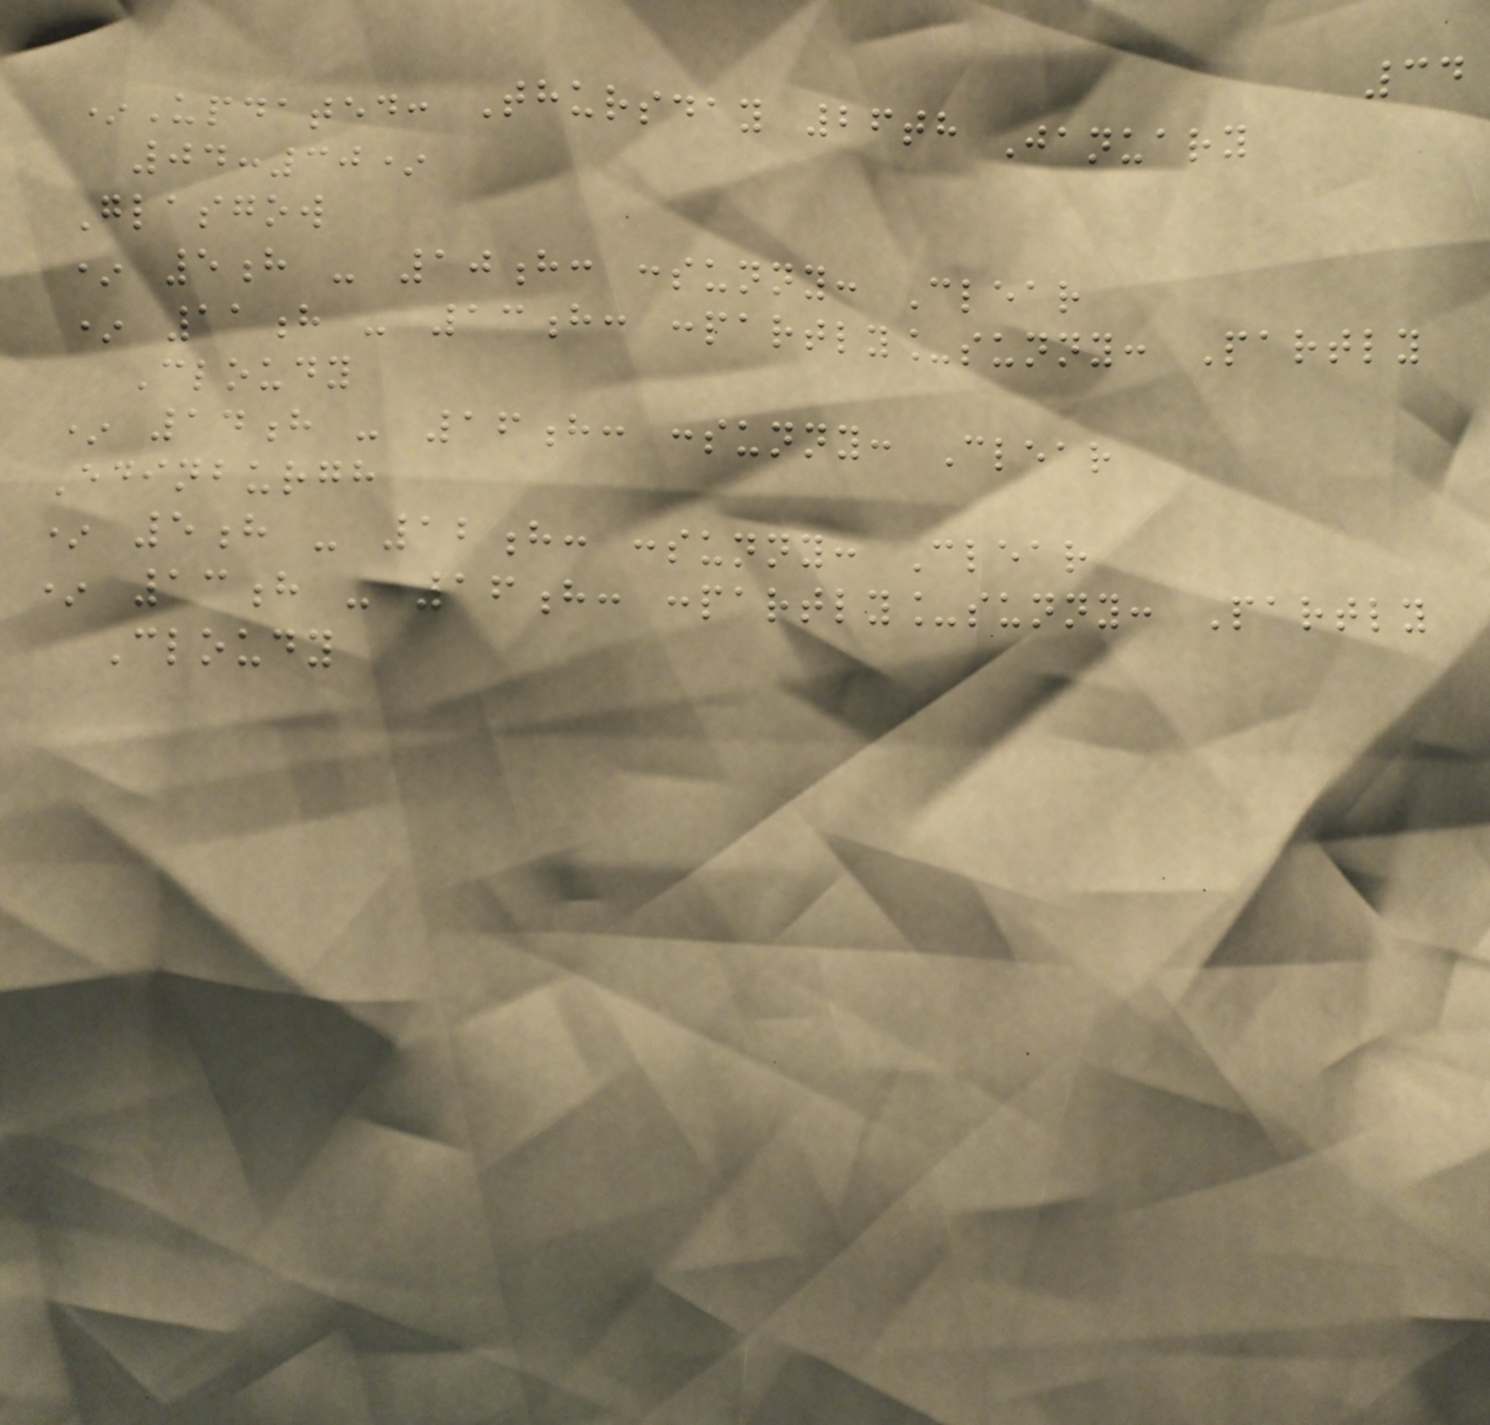34
*Updated: Thursday 26th January
04:30*
Glasgow
* 5h - 10h: :sunny: Clear
* 11h - 13h: :partly_sunny: Partly
Cloudy
* 14h - 16h: :sunny: Clear
Edinburgh
* 5h - 12h: :sunny: Clear
* 13h - 16h: :partly_sunny: Partly
Cloudy
